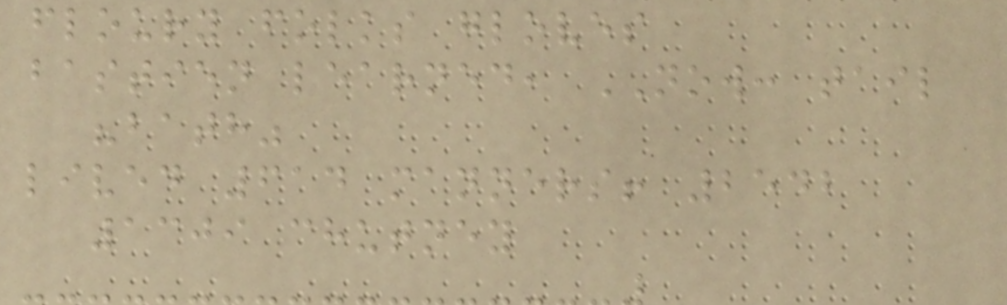floury folks gloves
bastien learned, NOW: tail
"bath"
lived 614 manners! 2542
1309 chutney
